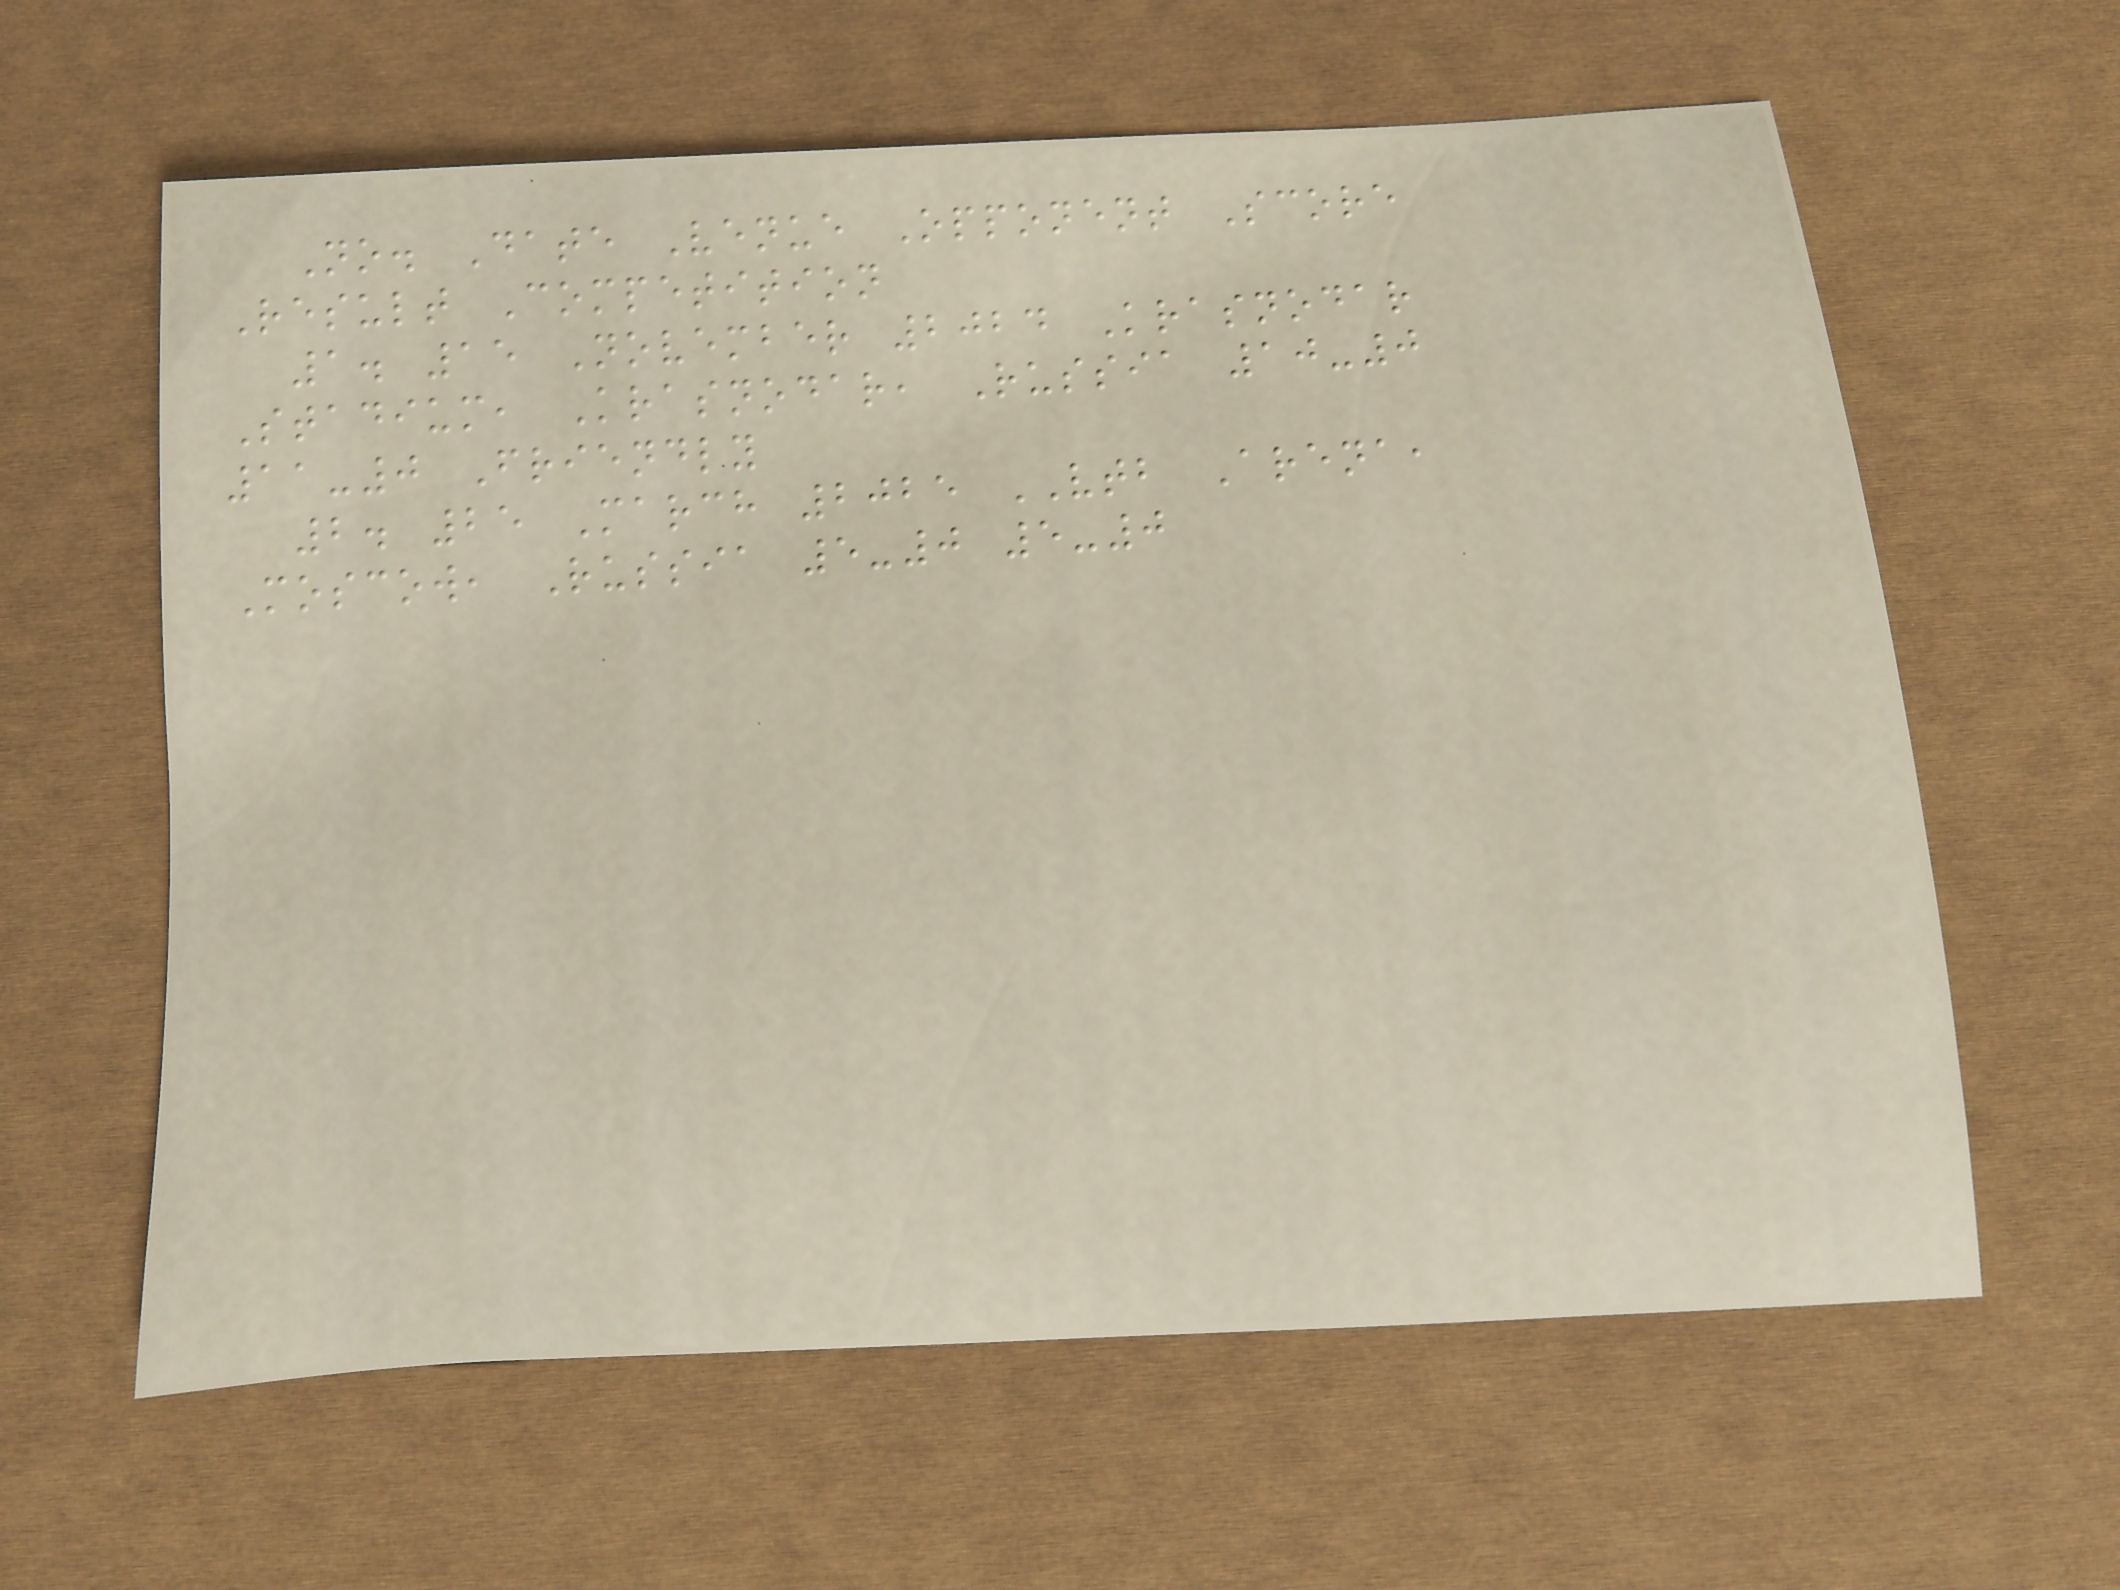No. Date Venue Opponent Score
Result Competition
1. 15 November 2024 Krasnodar
Stadium, Krasnodar, Russia 10-0
11-0 Friendly
2. 25 March 2025 VTB Arena,
Moscow, Russia 5-0 5-0
